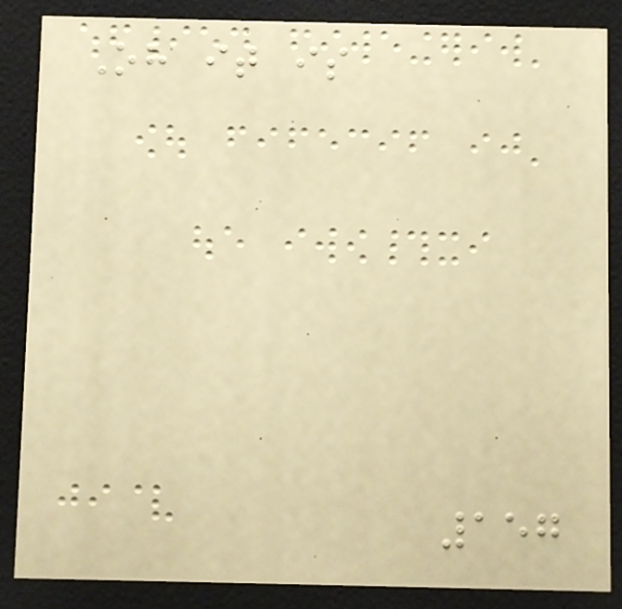Oh it is
157
